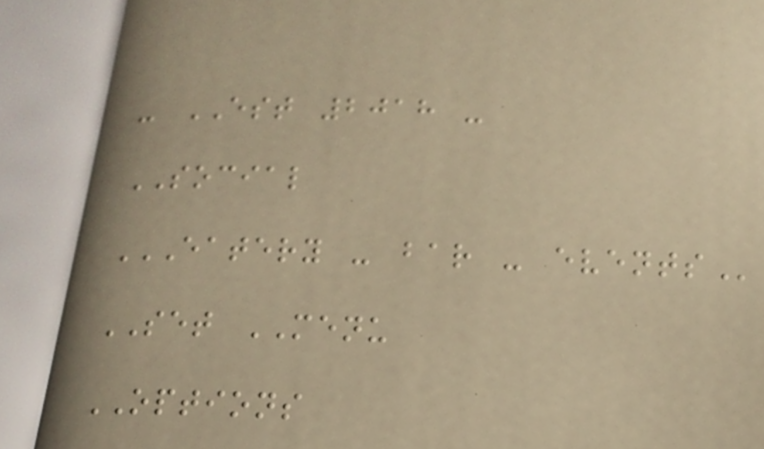- EST 2018 -
SOCIAL
EATERY - BAR - EVENTS
SET MENU
OPTIONS
